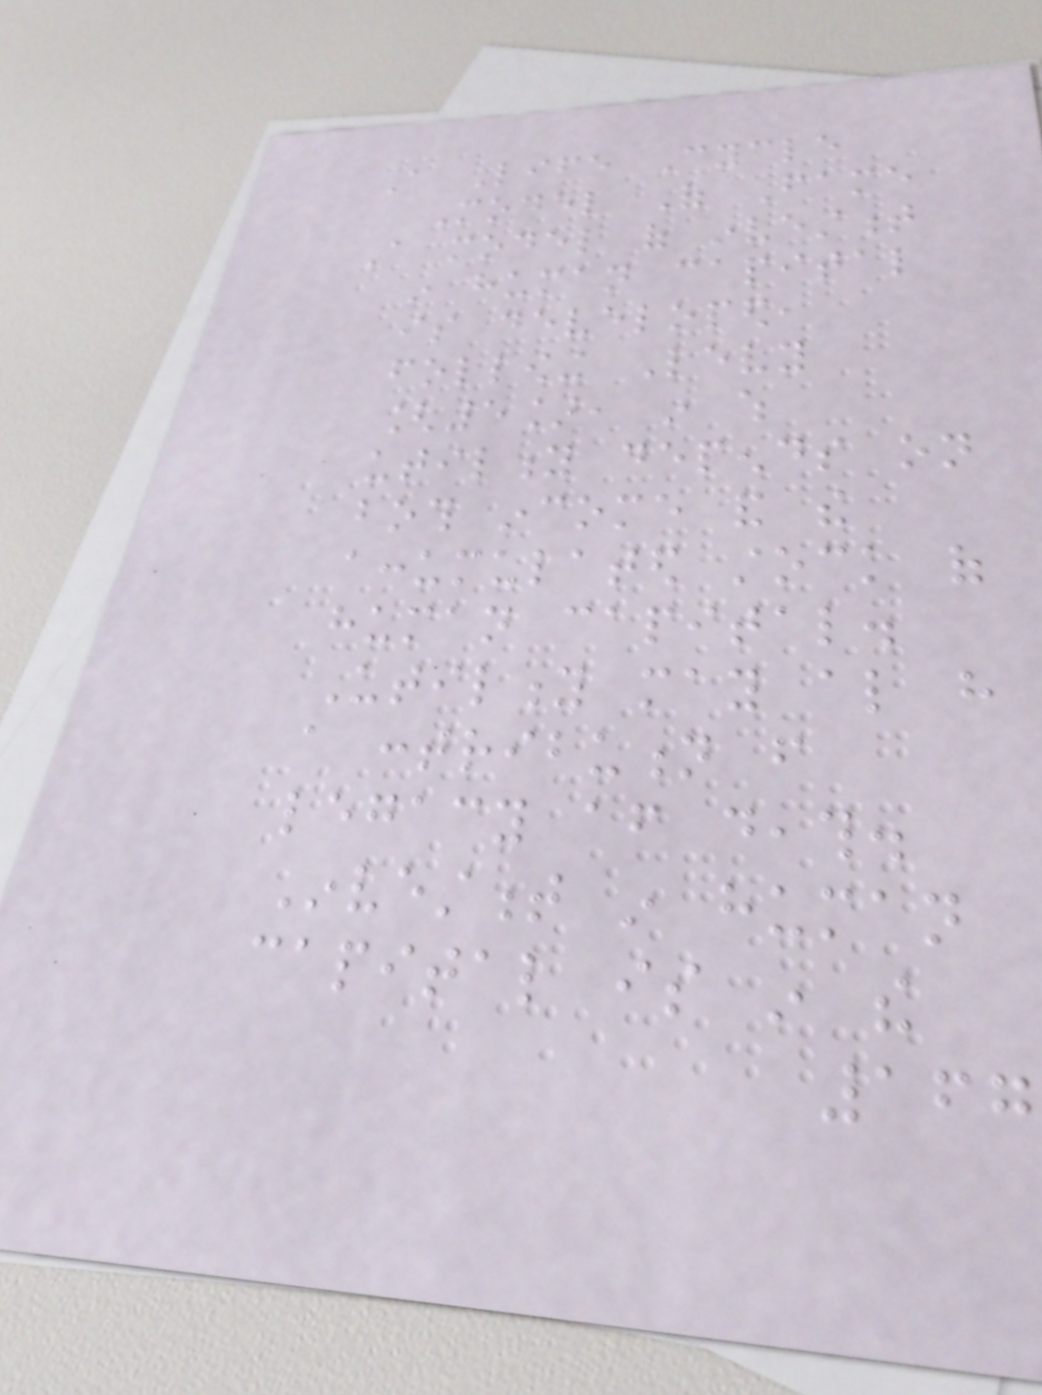A Life Cycle
Model Of Fame
A model of investment
in human capital
is developed,
following Levy
[5], in which
utility depends on
both income and the
accumulated stock of
human capital.
Utility may also have
a contribution from
legacy after death.
Investment in human
capital is in the
167
